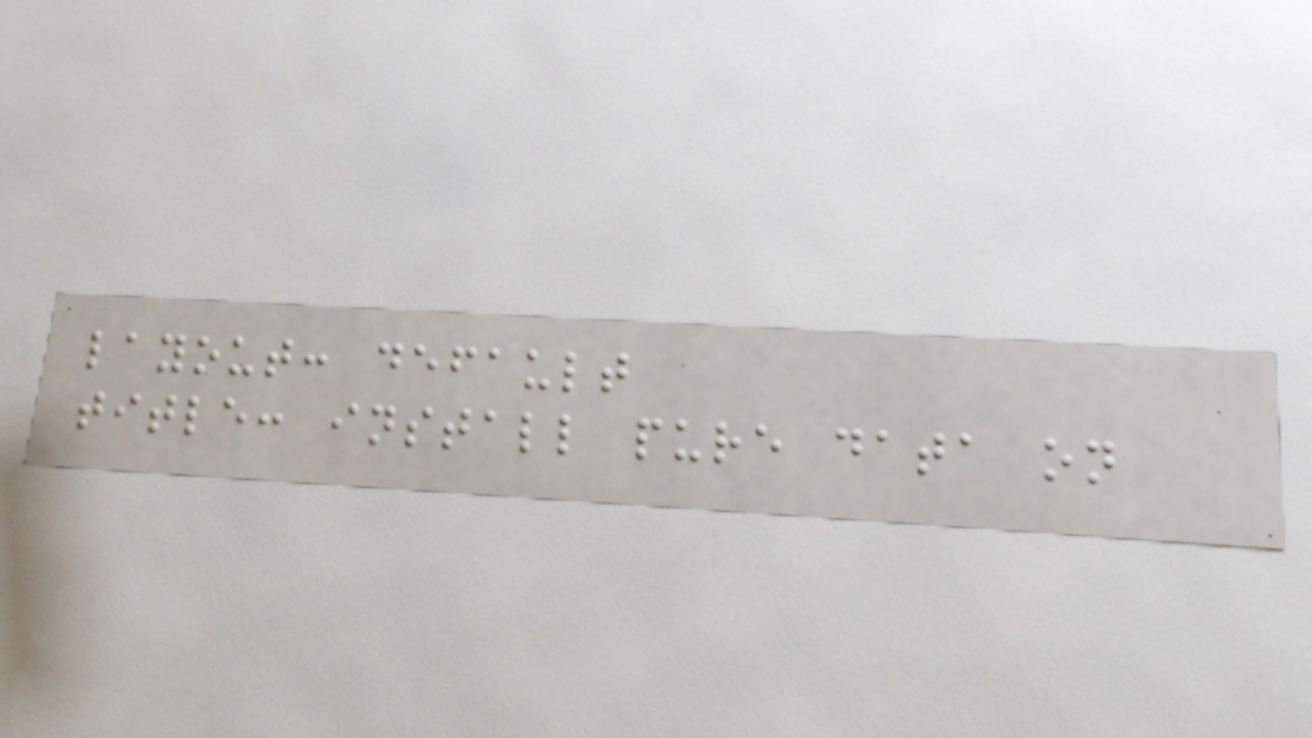layout: default
title: install pure data on
